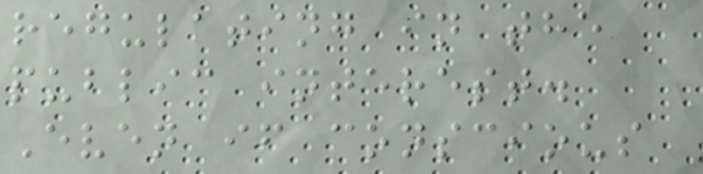regulating in the
public interest.
Even if conscious
